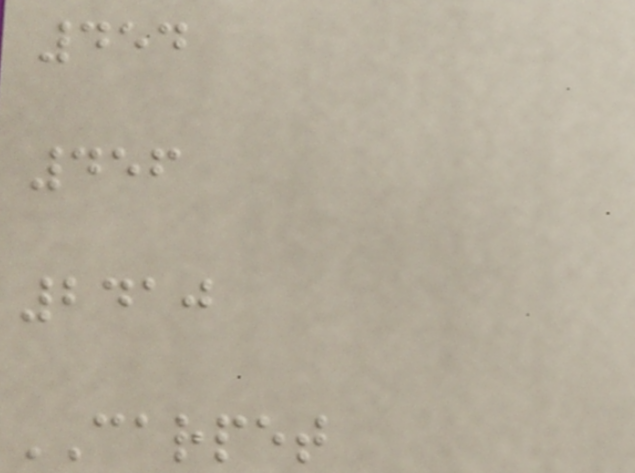454
456
2410
CARPET
